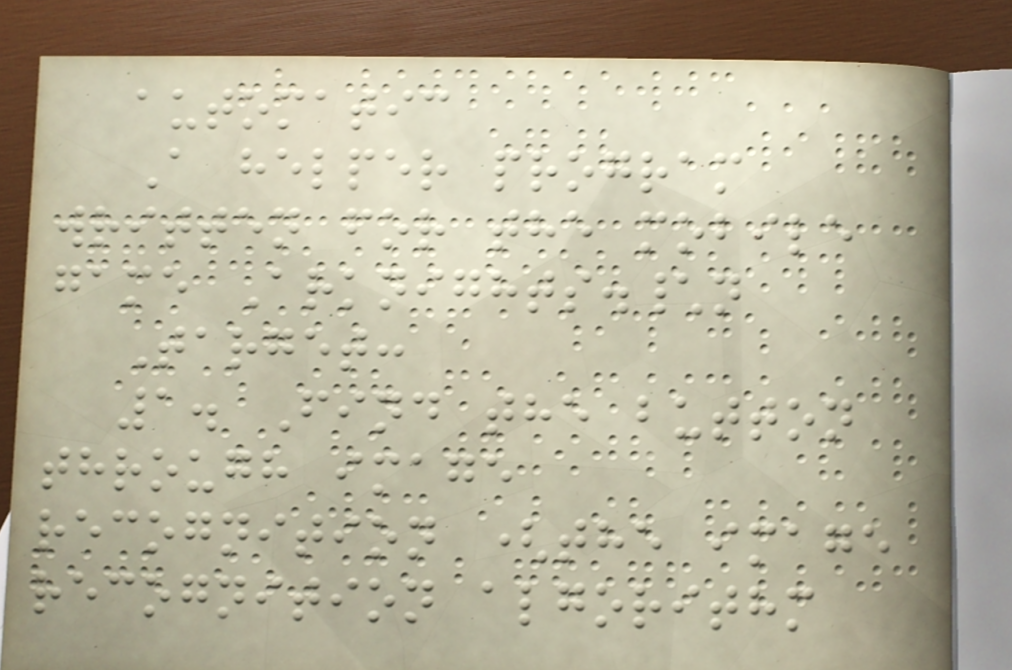automatic
A helper program
written for the mobile
game Arknights.\n
Target:
1. Find the button
through image
recognition (the image
recognition algorithm
